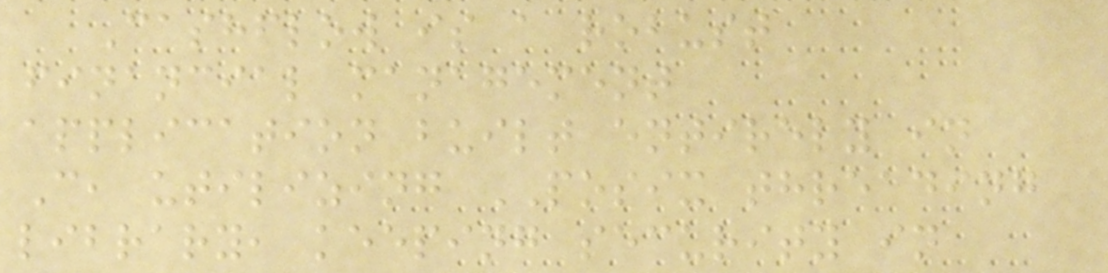Cashflow is a robust
financial management
application built entirely in
C, utilizing POSIX threading
library, keeping security in
